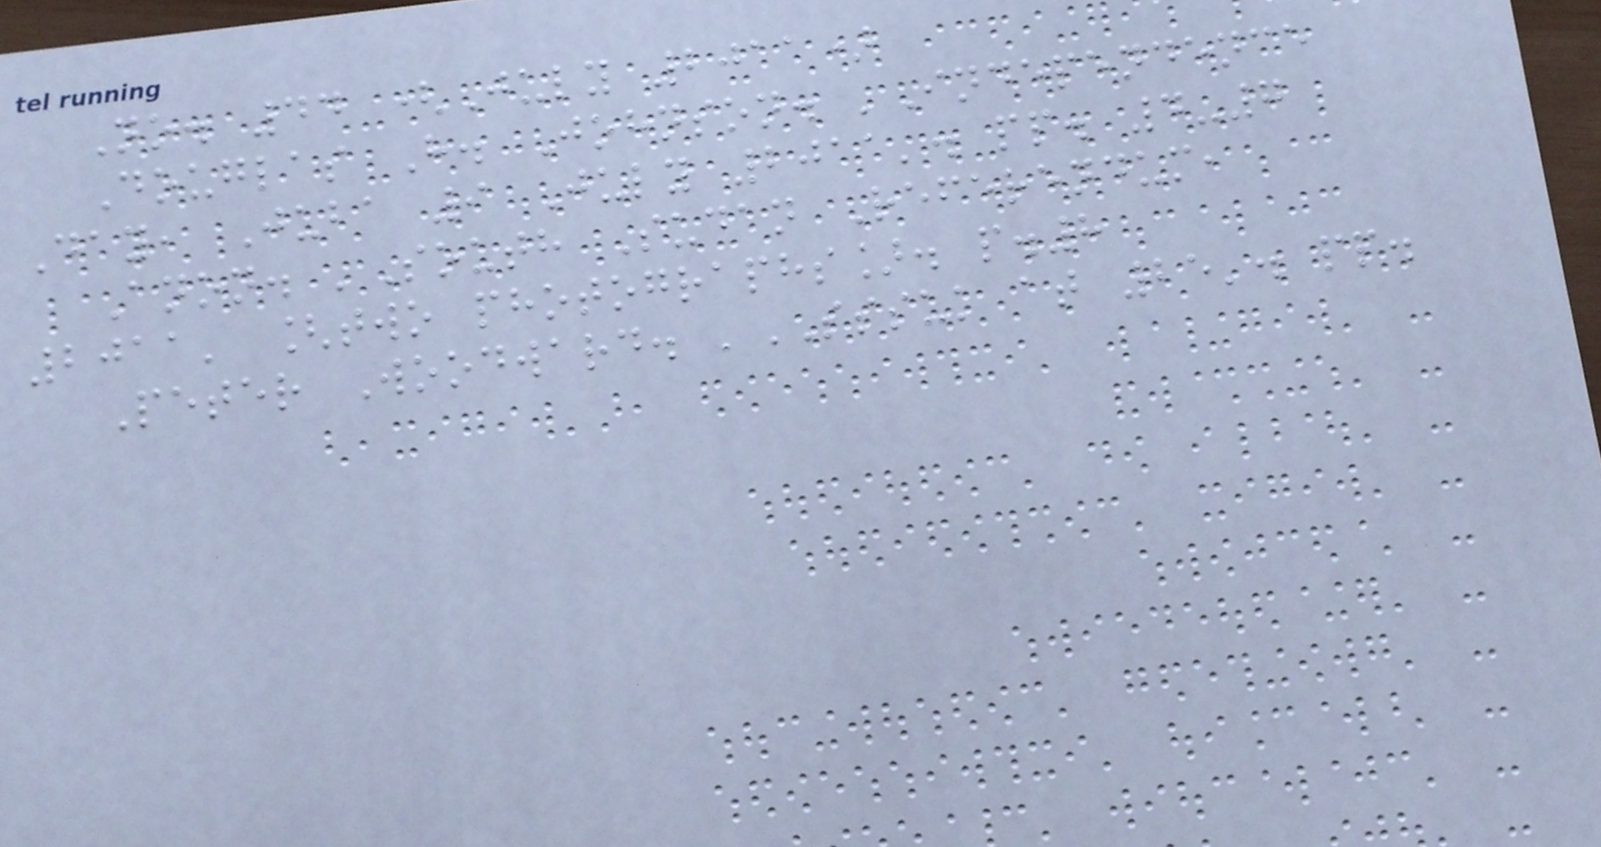No. 44 (July 2011)
Douglas H. Johnson. 'Independence
Day, Juba 9 July 2011'. pp. 4-7
Anon. 'South Sudan Referendum,
2011' [two photographs]. p.8
Peter Woodward. 'SSSUK at 25'. pp.
